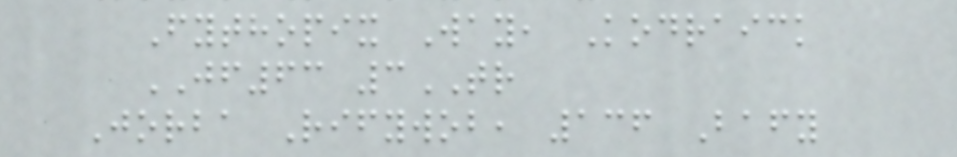Fythopix Way, Kodraick
JF63 3TR
Jorba Rifywob, 136 Bafy
